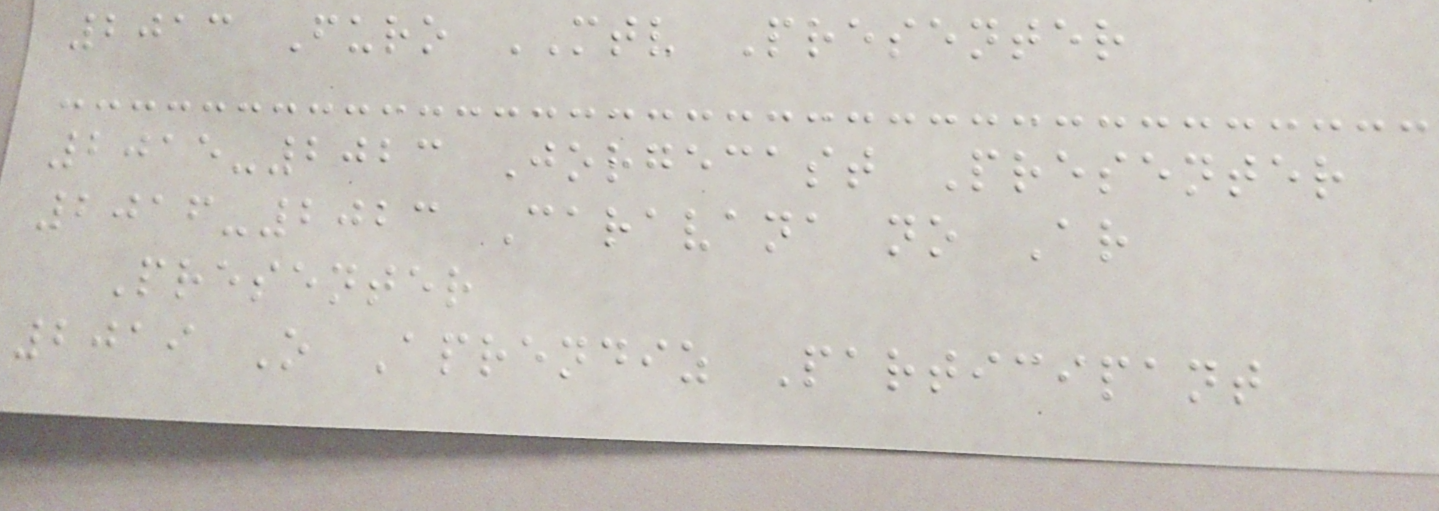2013 Furo MTV Presenter
2015-2023 Jorgecast Presenter
2016-2023 Caravana no Ar
Presenter
2019 O Aprendiz Participant
